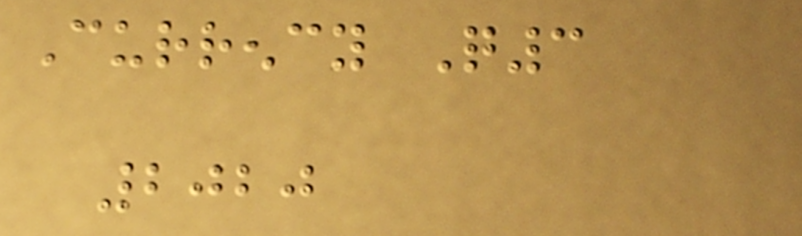Currency Q3
2020
